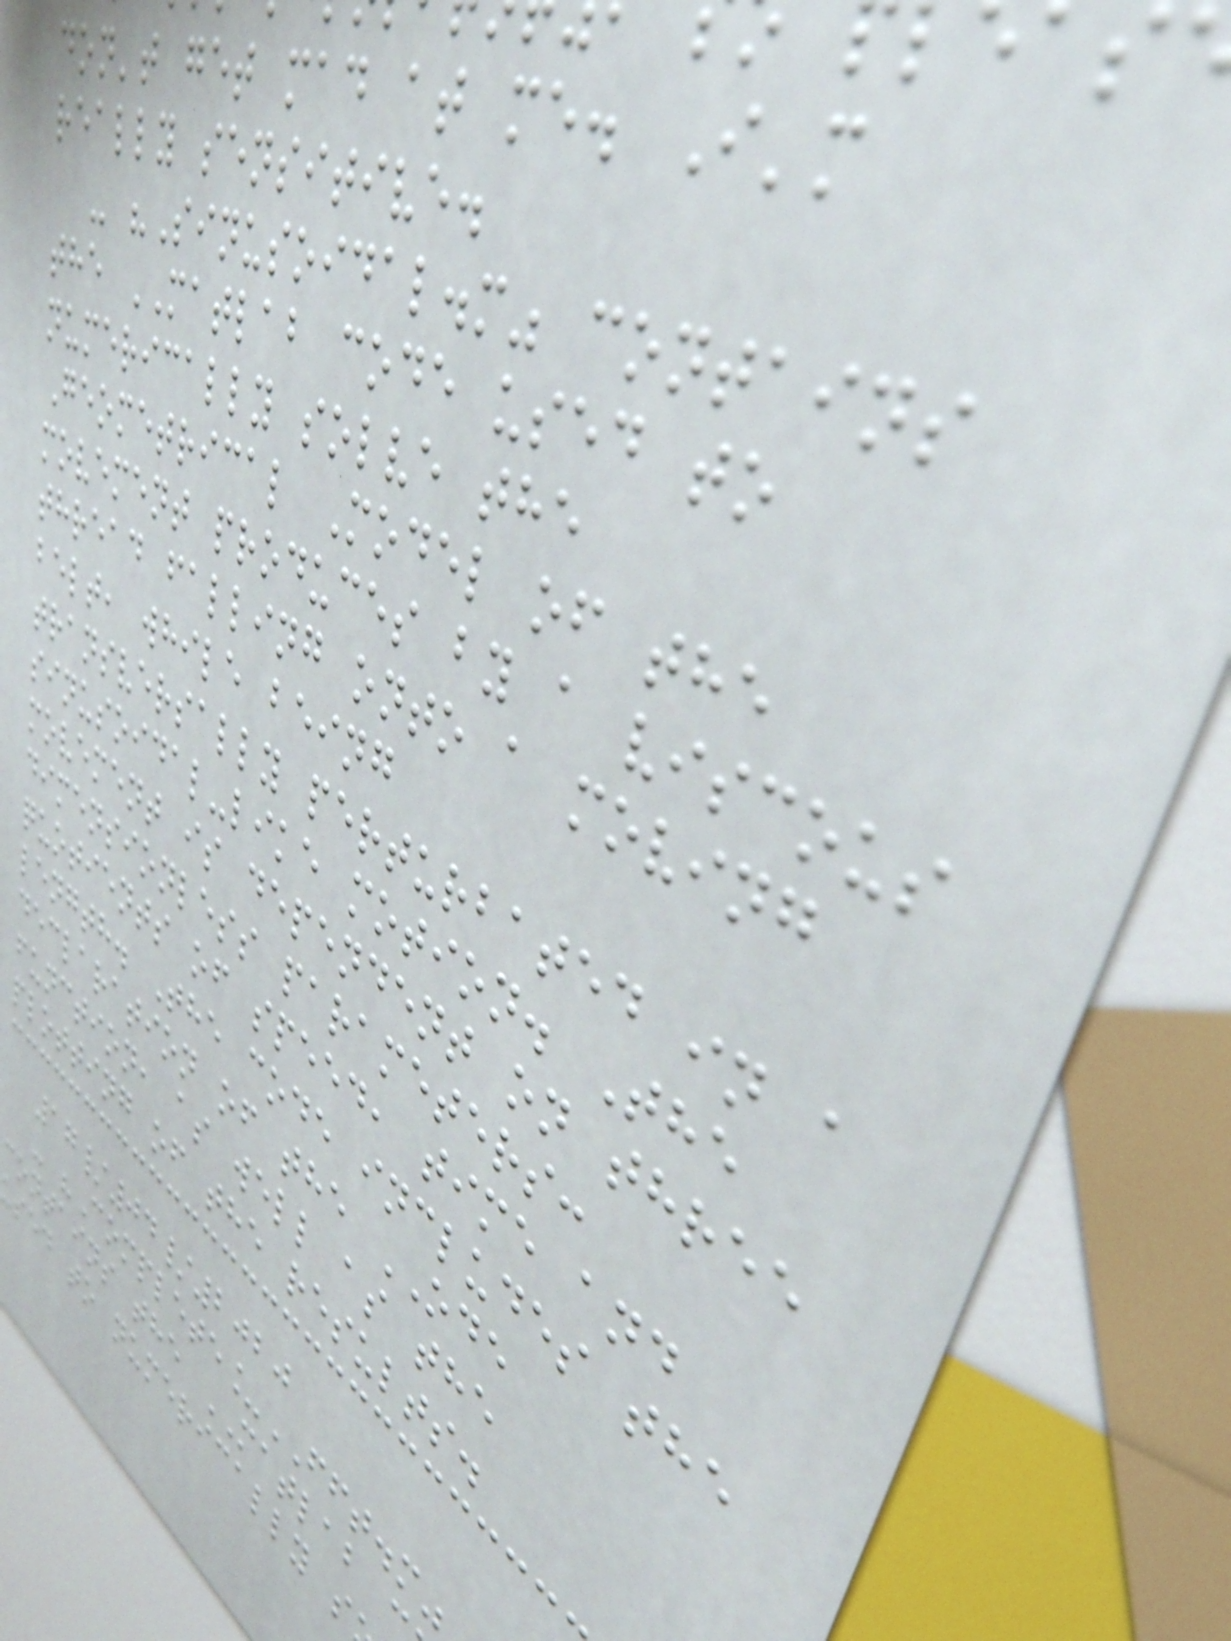don't get mad at me. I'm
really sensitive.
- "Sinusoidal.m" contains
the MATLAB code used to
numerically solve the
Geometrical Model of the
movement produces by a viscous
thread falling onto a moving
belt, while being
transversally perturbated in a
sinusoidal-like motion. The
movement is dependent on three
dimensionless parameters:
quotients of speed, time and
length. The code includes the
declaration of the ODE
function, as well as the
plotting of the results.
17/04/2020
- "Complete_FFT.m"
contains the MATLAB
sed to numerically s
